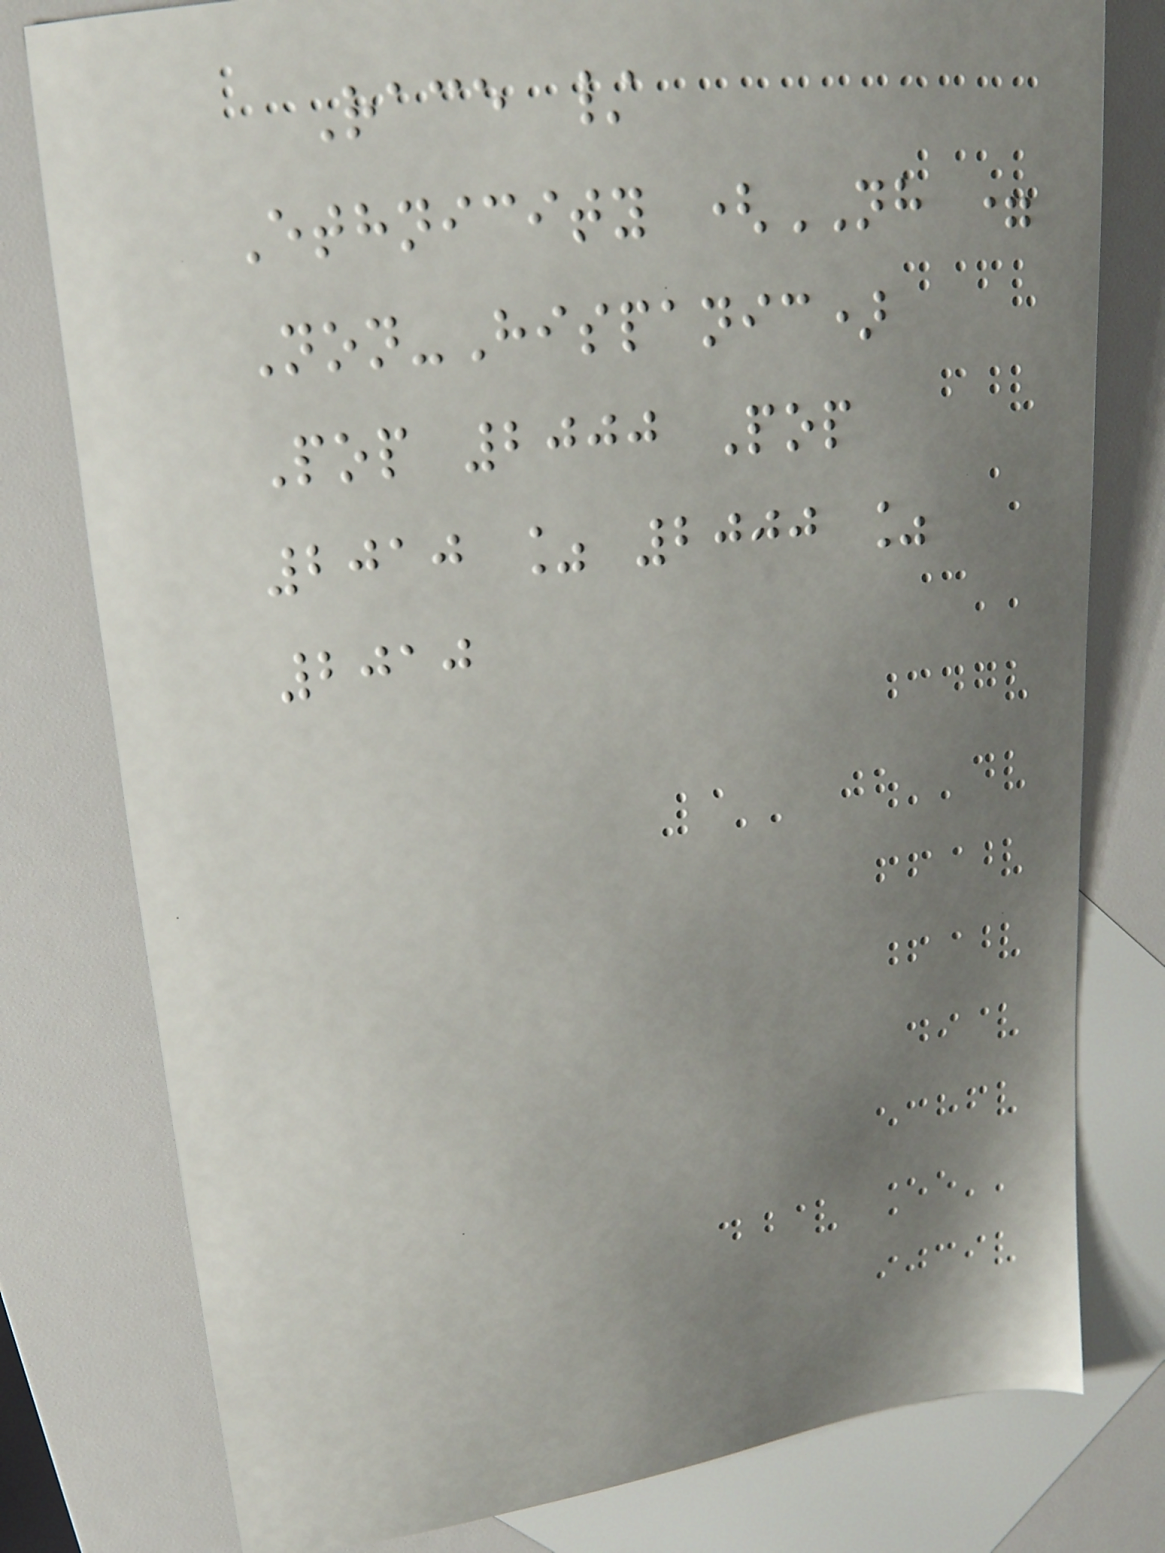Race /
Ethnicity (NH =
Non-Hispanic)
Pop 2000 Pop
2010 % 2000 %
2010
